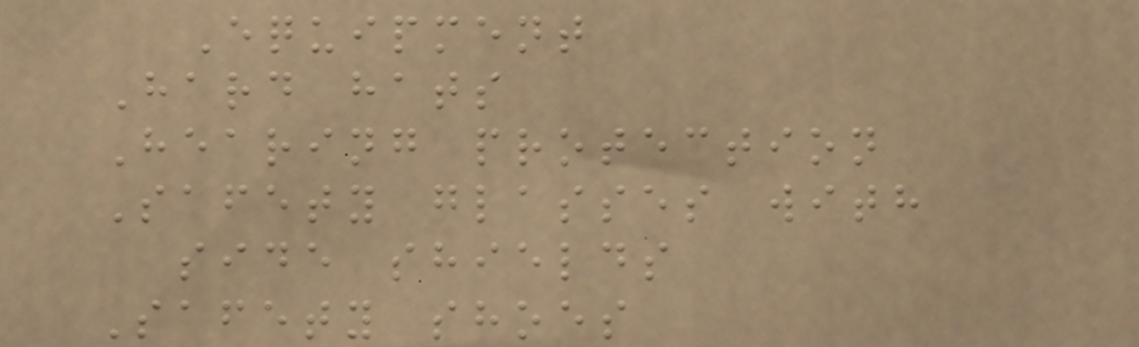Equipment
Hard hats
Hearing protection
Safety glasses with
side shields
Safety shoes
